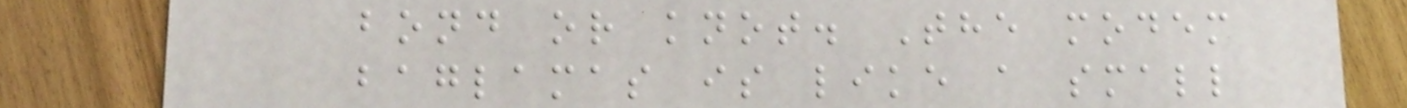bond or knot. The modem
baglamas is like a small
